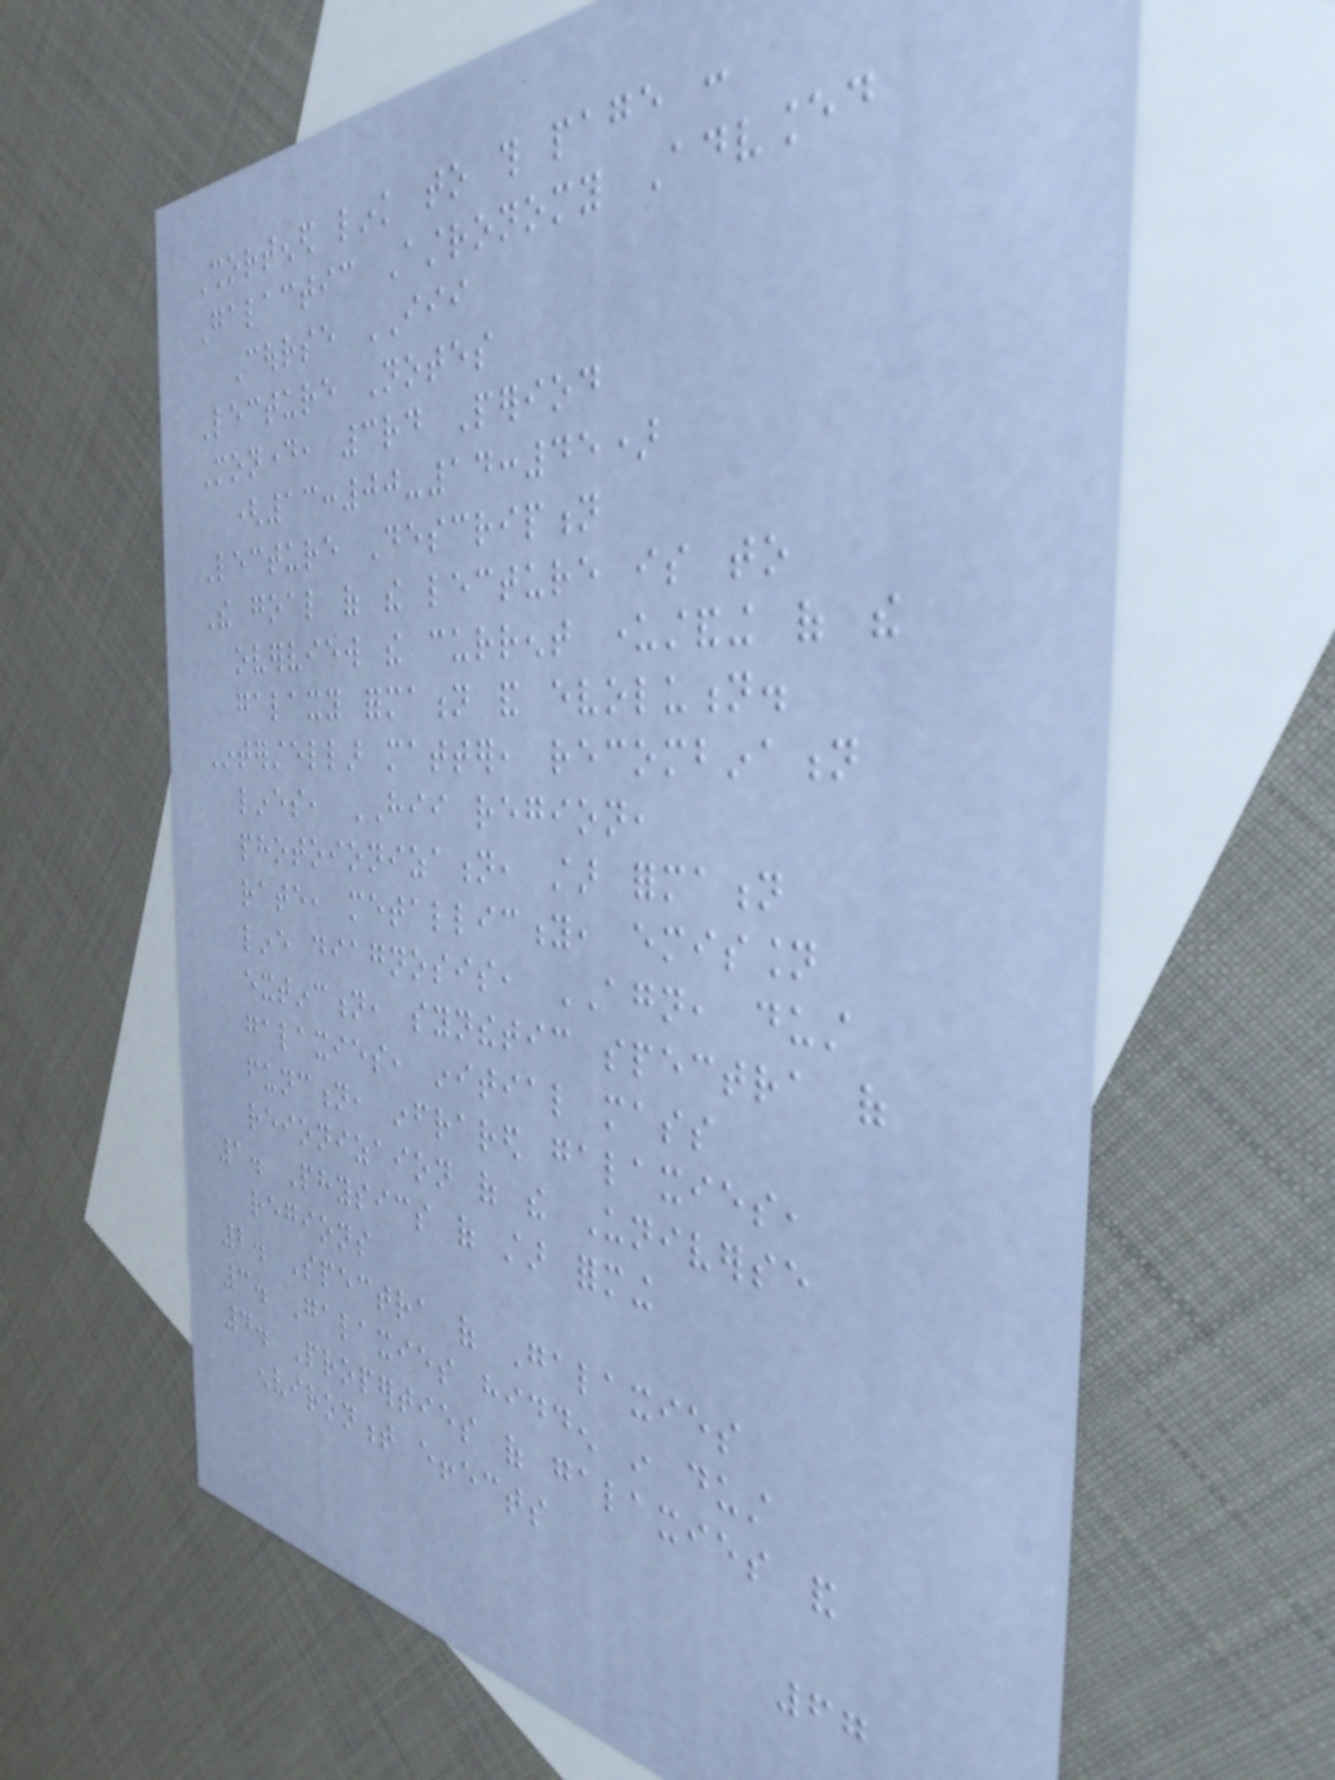Shortened link to this page :
Galactic Astronomy Advanced
Course III
Lecture Notes
Monday, 3rd Period
(13:00-14:45)
Lecture Description
The goal of the lecture is to
overview the current understanding of the
galaxy formation and evolution.
Interstellar matter, recombination
lines, HII region,
photoionization, star formation
rate, metallicity, emission
line diagnosis, AGN, dust
extinction, synthetic spectra of
galaxies, initial mass
function, infrared galaxies,
reionizaion of the Universe
1. Physics of star forming
regions
2. Spectra of Galaxies
3. Galaxies hidden in dust
4. Properties of galaxies and
environment effects
67
